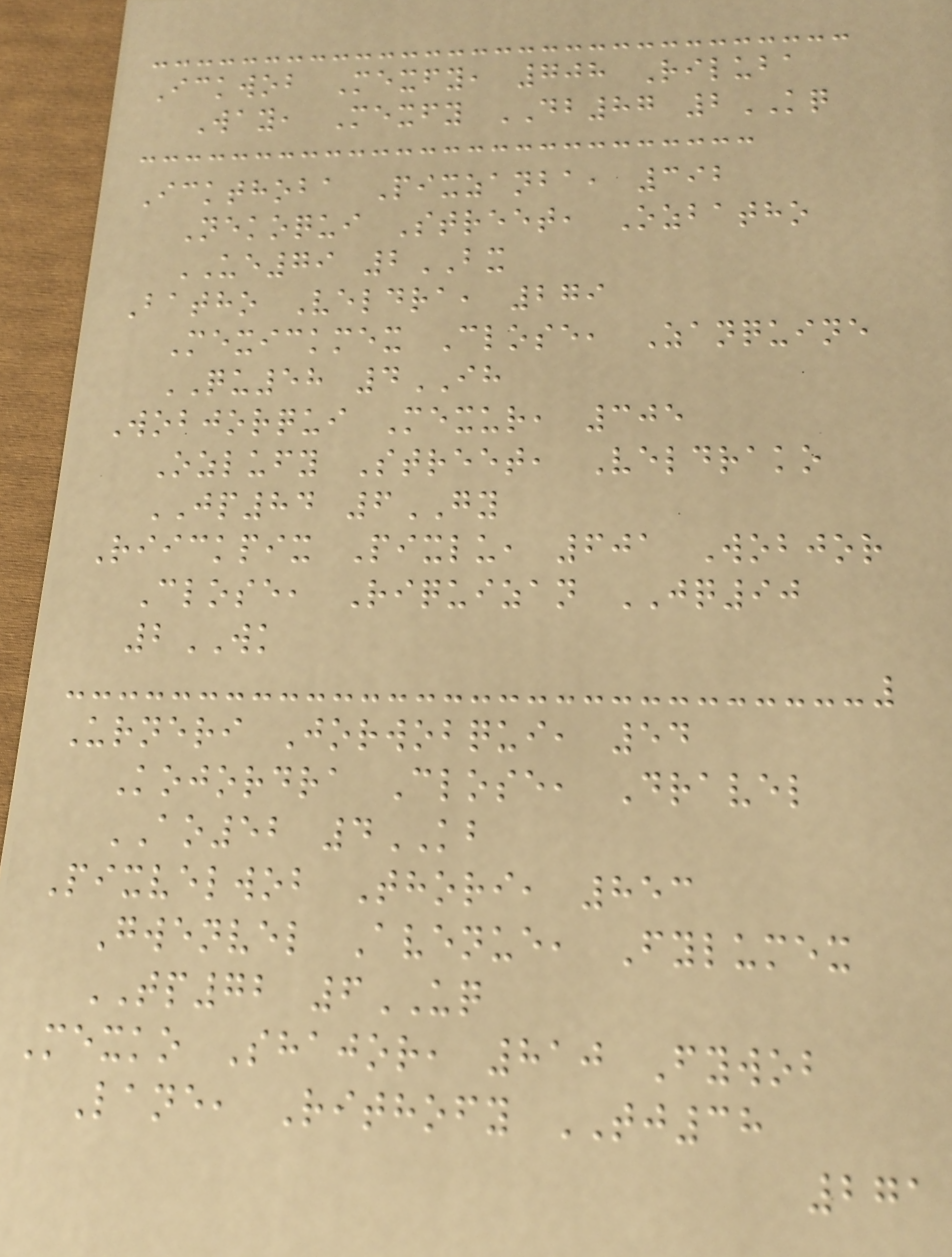Ickwob Mexfy, 708 Riluba
Way, Mexfy DB87 2KQ
Ickthoba Pixzanba, 392
Nekoqui Street, Ozbatho
UE79 2BX
Batho Veldra, 279
Mexickmex Close, Zanquine
QU58 4IH
Wobjorqui Mexur, 305
Ozlufy Street, Veldrako
JP84 6GY
Riickpix Pixlu, 601 Wobjor
Close, Riquizan JQ90
2WK
Urneri Jorwobqui, 54
Kojordra Close, Dravel
AO52 4KB
Pixvelwob Thori, 853
Gwenvel Avenue, Fylumex
TP72 6UQ
Mexko Shajor, 810 Fywob
Lane, Rithofy TJ38
271
